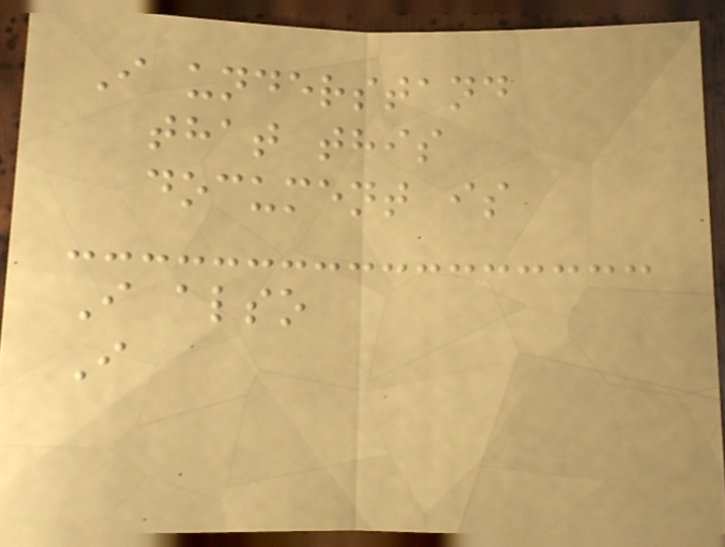I understand
that this
document is
I also
I
